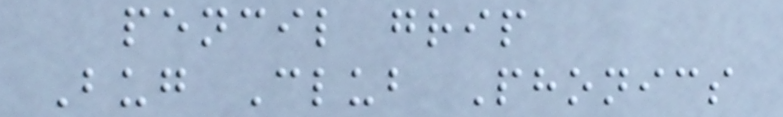pencil grip
Bug Club Phonics
